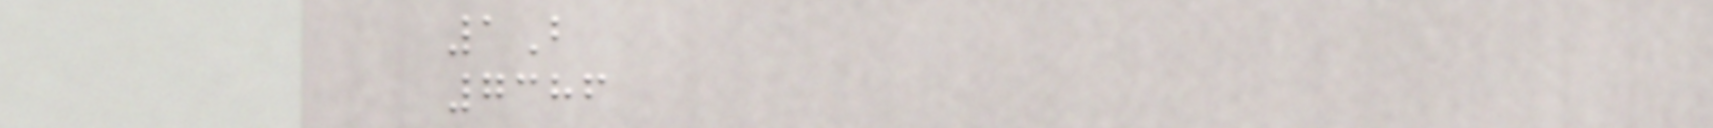1B
7386
